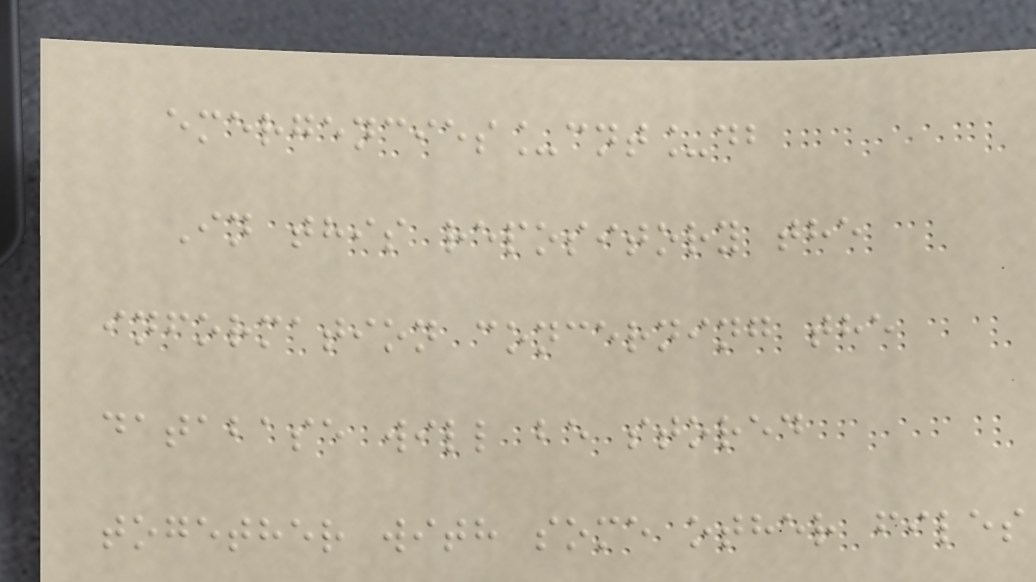emergencies_cnt_db
In this repository the
information concerning the
database will be stored
together with some other files
